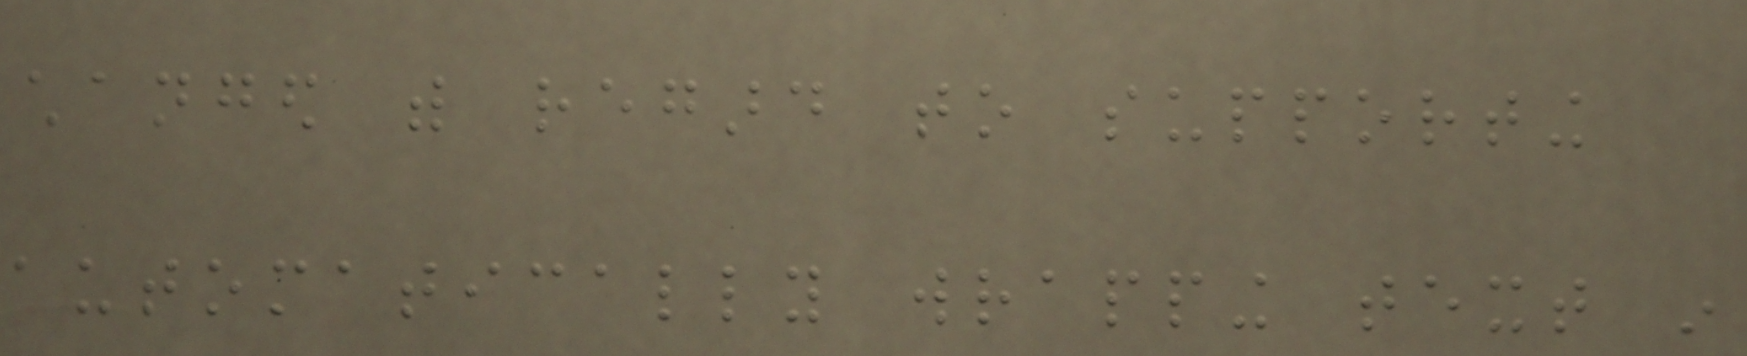changed with regard to supporting
automatically wrapping text in
